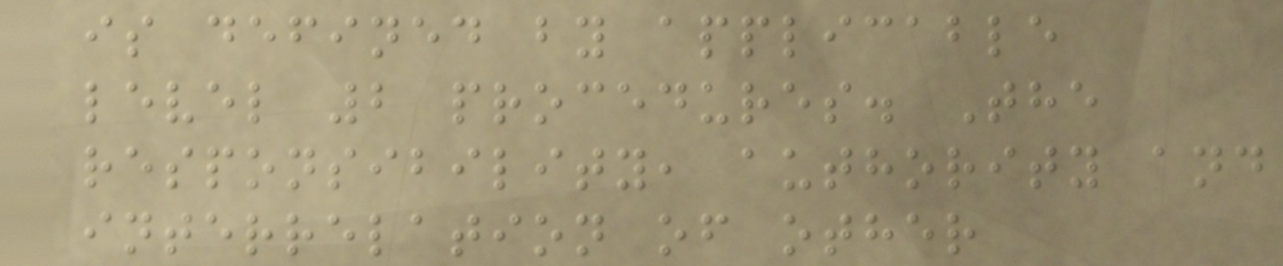is defined by applicable
level 2 procedures. The
responsibility, authority and
interrelation of other
